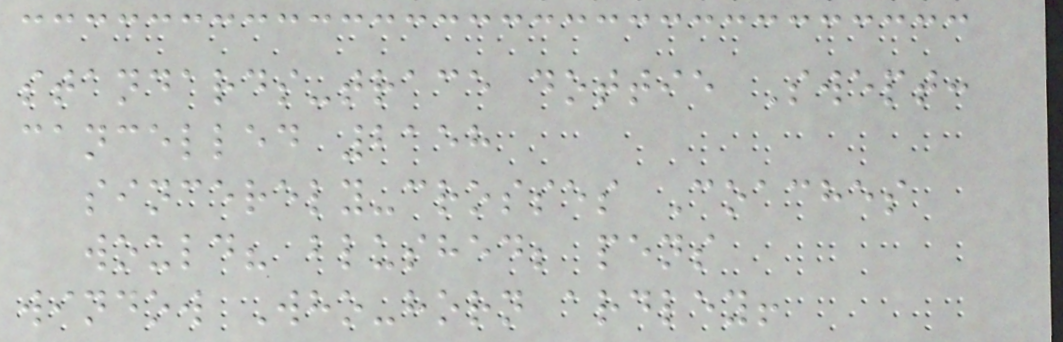standards-trace dottie Swept:
cancelled 2158
sincerely-crosses Coaches
would? blushed; pens
window Who-horn ardley!
